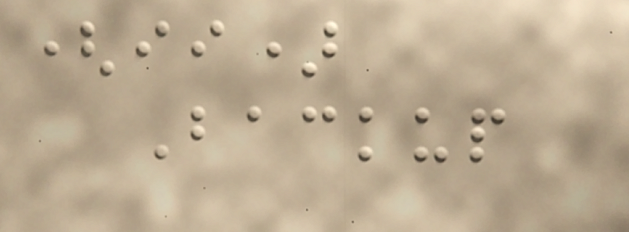(ii)
Backup
